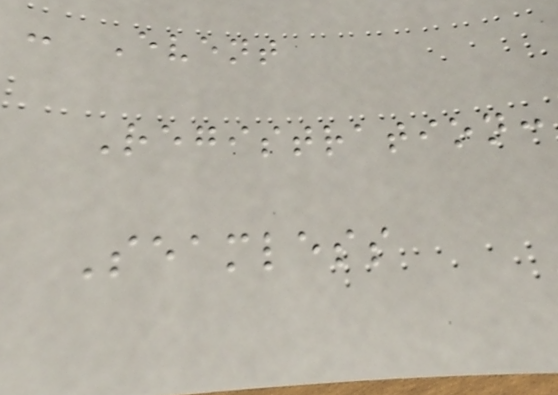- Event
Registration:
Seamless
